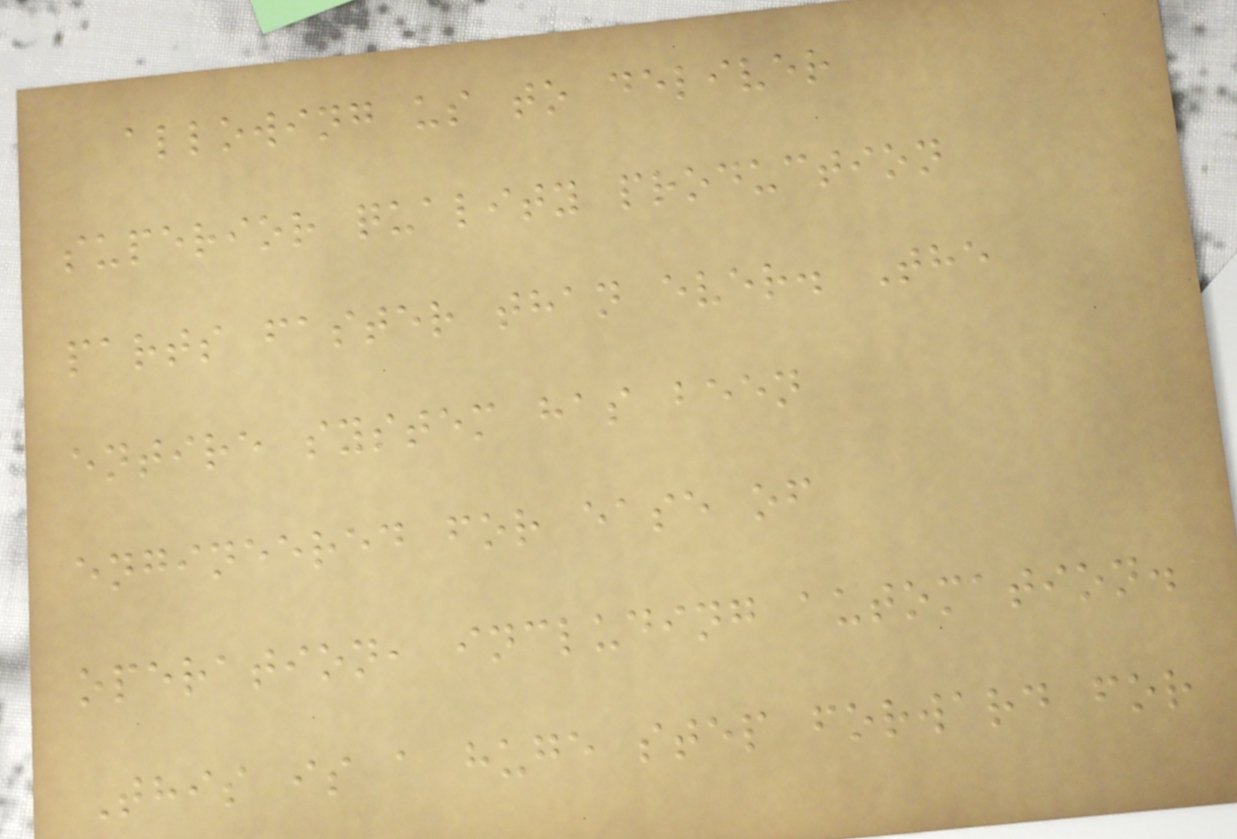allowing us to deliver
superior quality production
parts faster than ever. The
entire system has been
engineered for ease of
operation, including automation.
This is a huge step forward for
